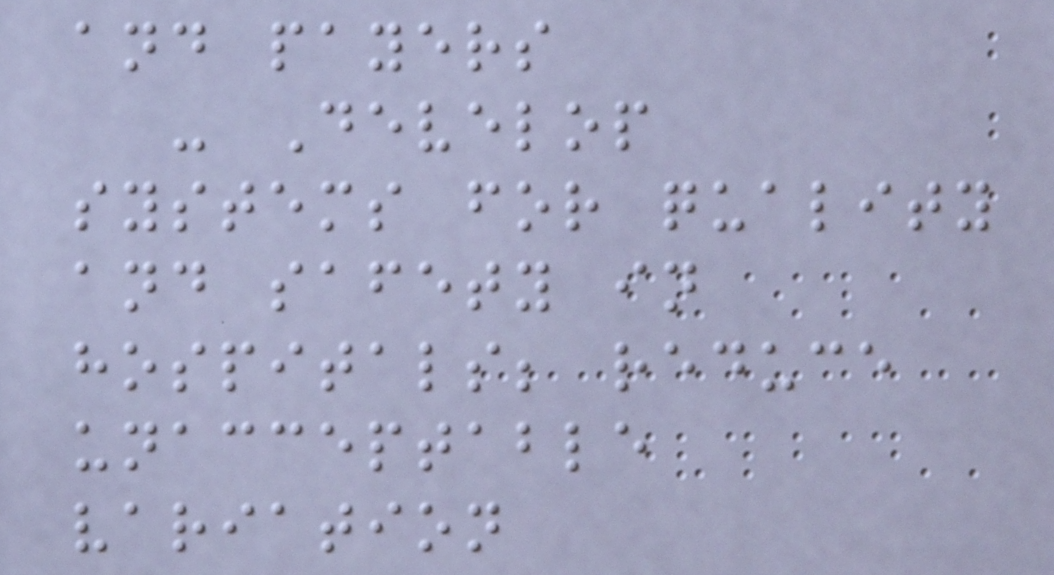and payers
- Develop
systems for quality
and safety in
hospitals; reduce
unacceptable
variation
